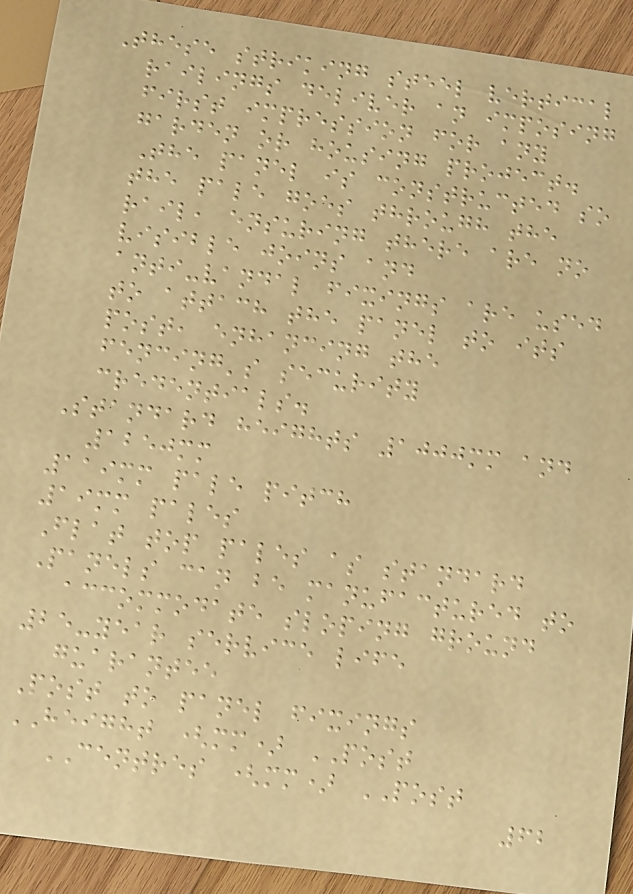These striking steel vertical
railings deliver an imposing
first impression for any
garden or housing project.
The panel is constructed so
the pale goes through the
rail, ensuring there are no
visible joins and
anti-vandal fixings are used
to attach the panel to its
post, enhancing the
fencing's security
credentials.
Standard heights 1000mm and
1250mm
119mm pale pitch
19mm pales
Flat top pales as standard
Panels can be manufactured to
accommodate sloping ground
25-year service life
guarantee
Post to panel fixings
HEIGHT (mm) POST
CENTRES (mm) POST
62
